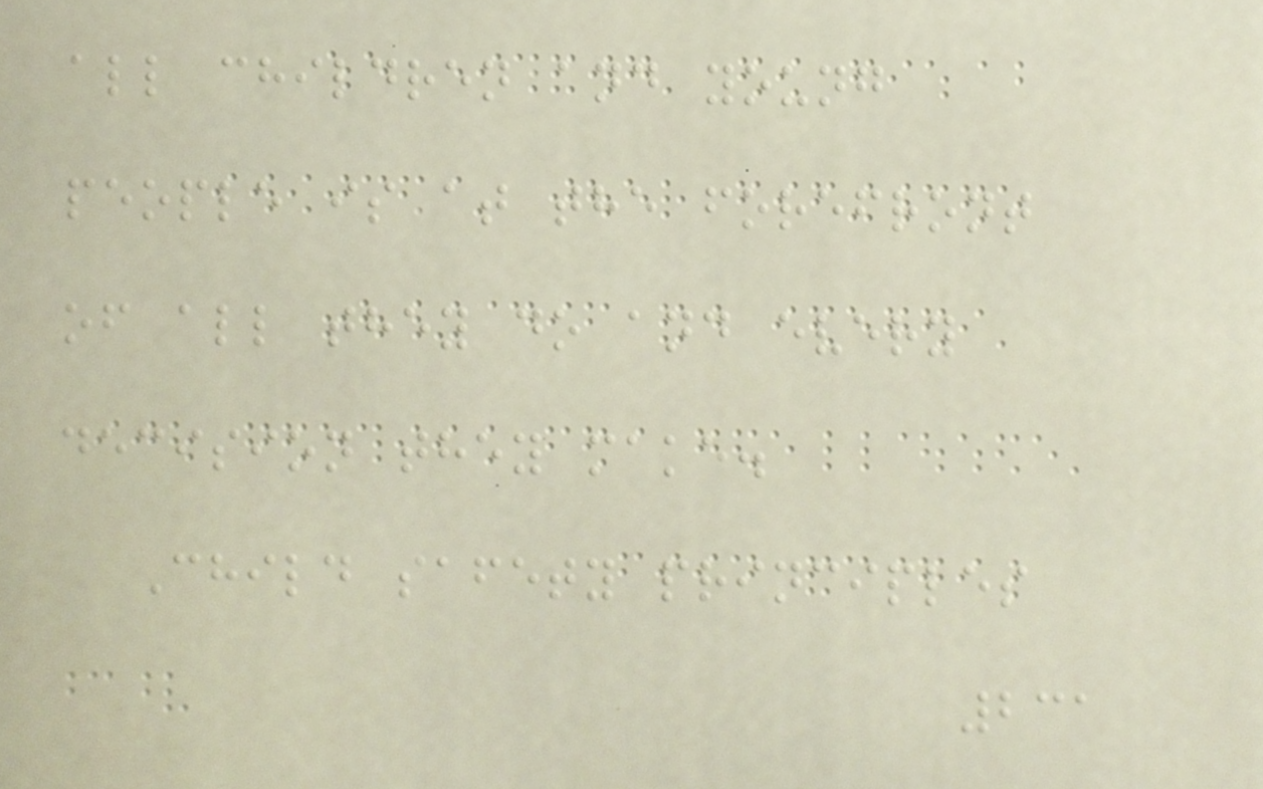all children and young
people is at the forefront
of all they do and every
decision they make.
Child safety principles
231
